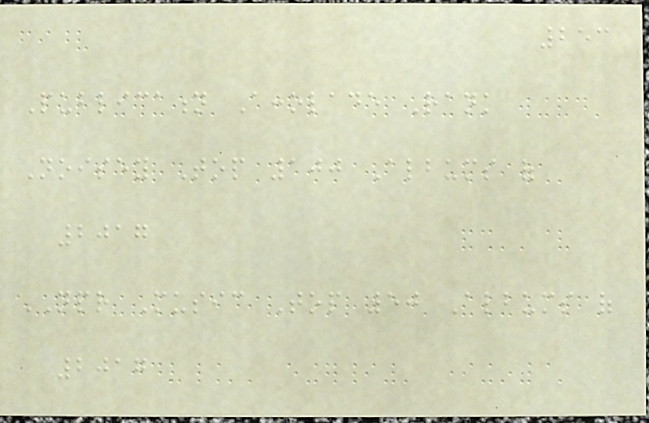253
Publication Accolade Rank
Noisey Top 100 Albums of
2017
NPR Music Top 50 Albums of
2017
